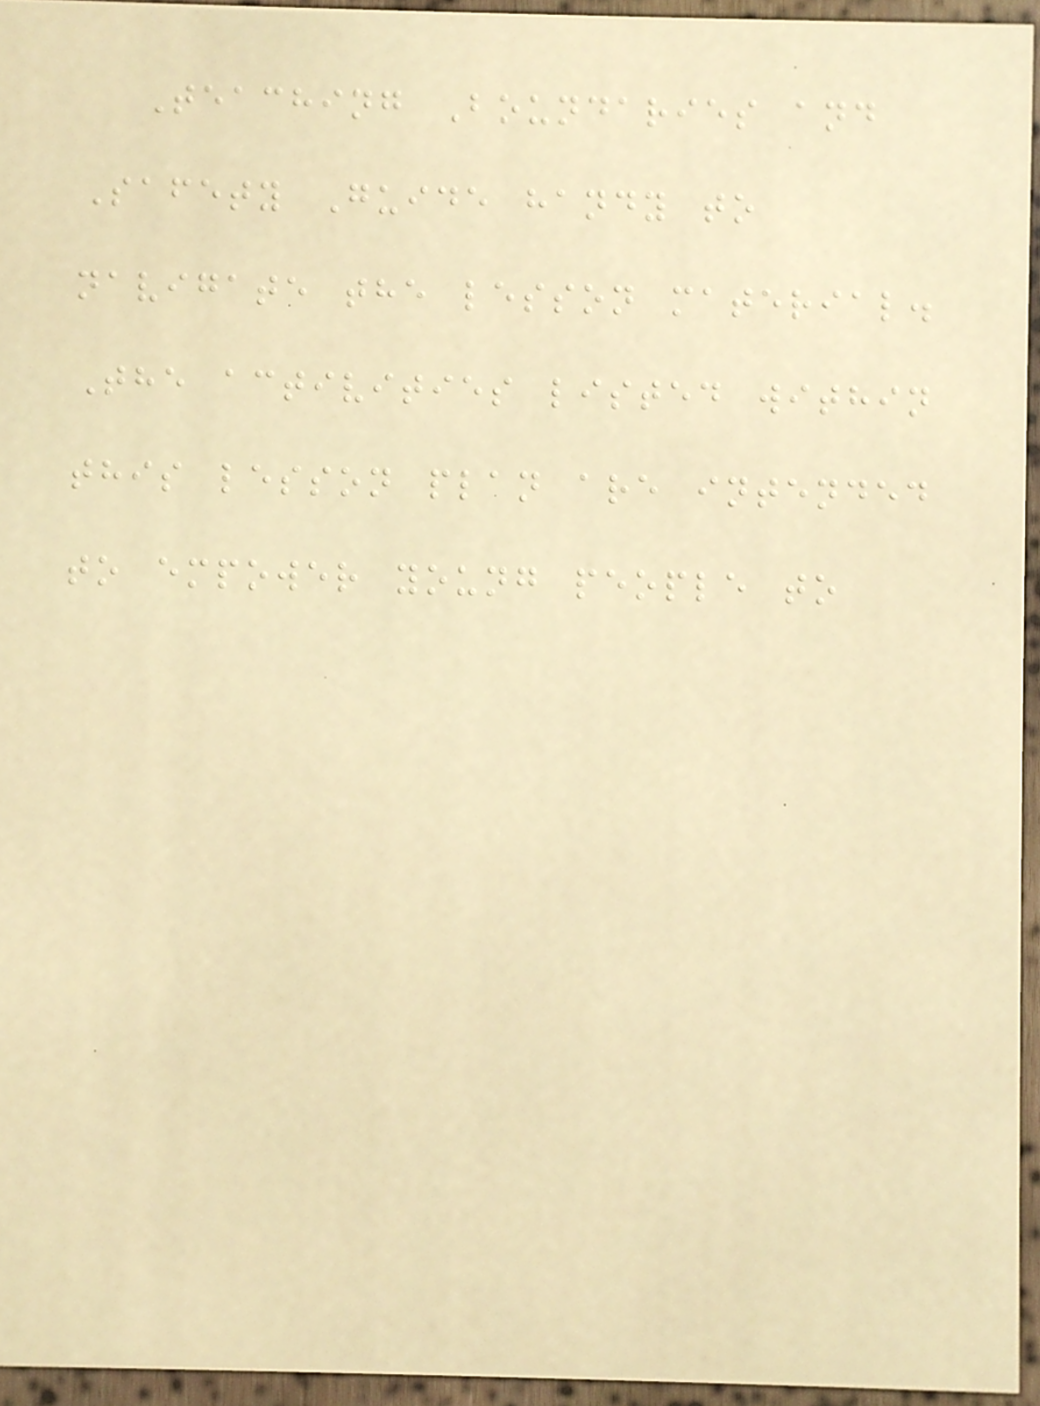Teaching Boundaries and
Safety Guide handy to
navigate the lesson material.
The activities listed within
this lesson plan are intended
to empower young people to
